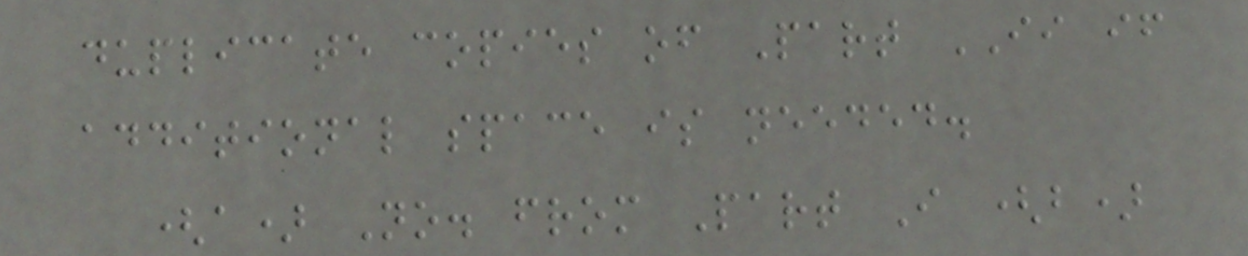duplicate copies of Part II if
additional space is needed.
(a) No. from Part I (b)
